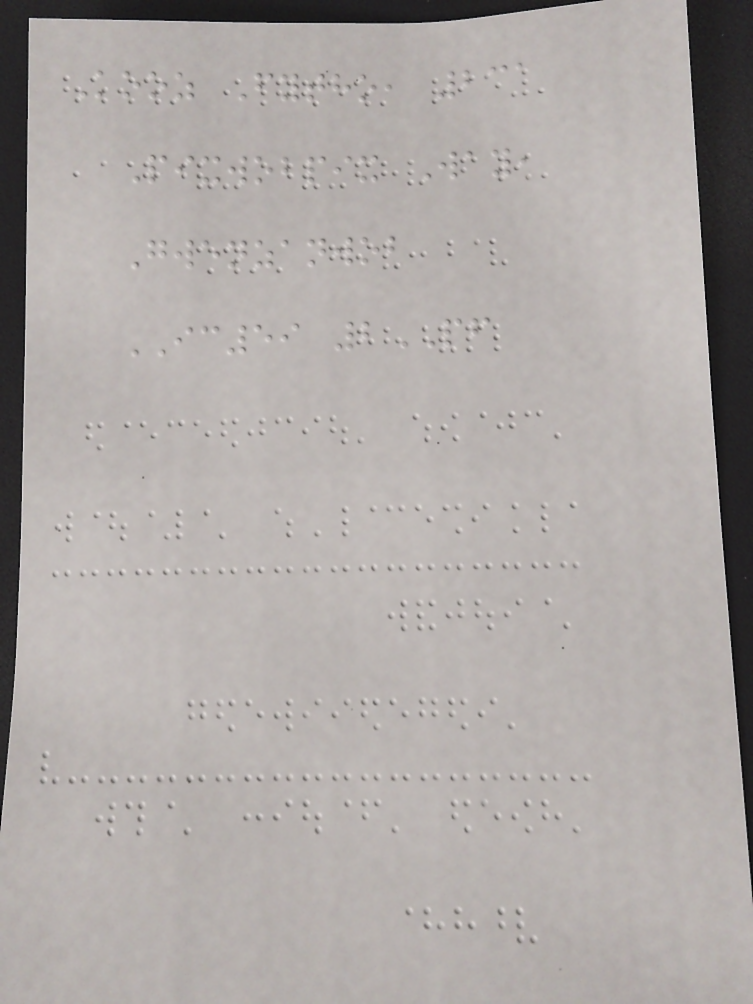Kooz Fytho, 231
Pixwobpix Way,
Gwenzanwob
IC59 2PF
